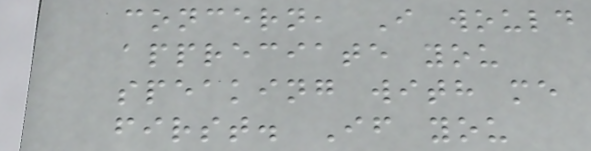concern, I would
appreciate you
speaking with me
first. If you
